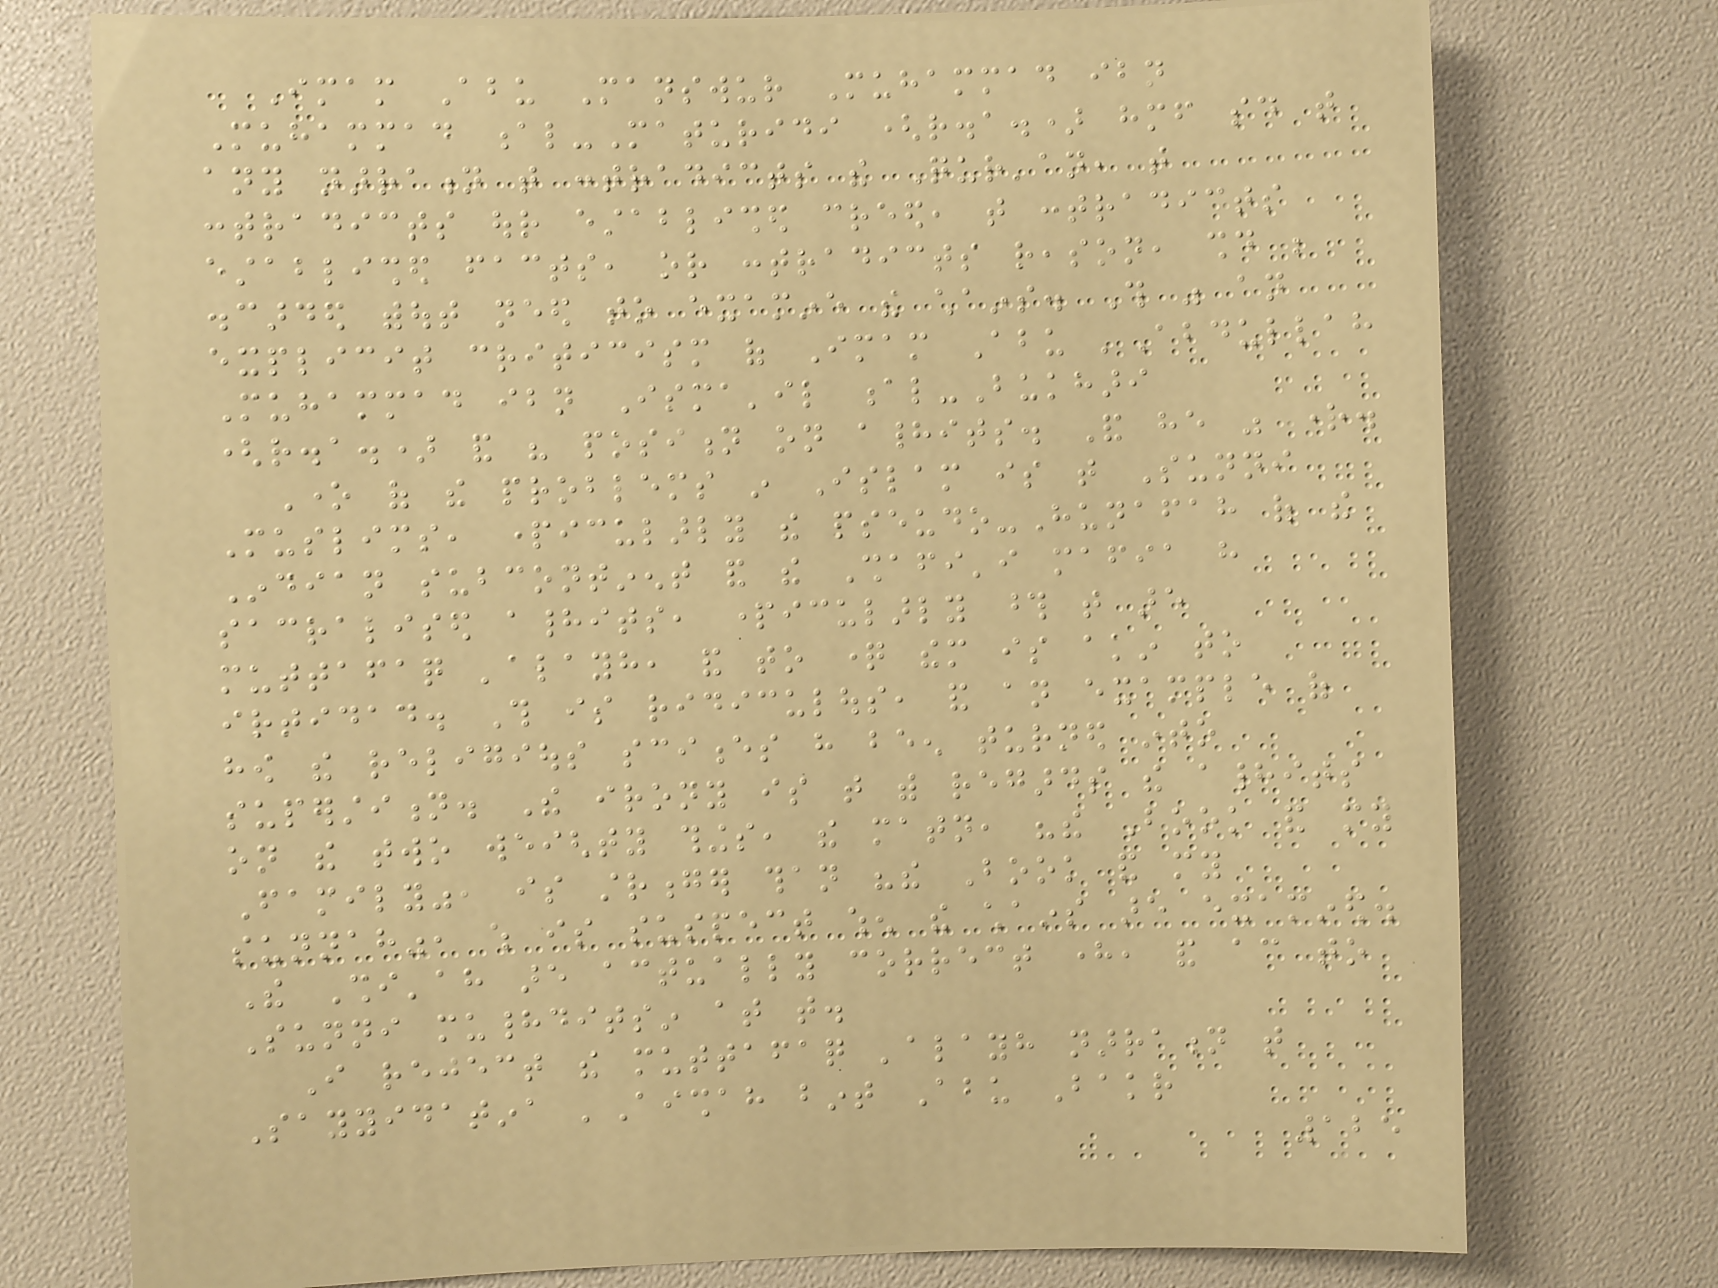Imam Abu Manswur Muhammad ibn
Muhammad al-Maturidi (r.a.) himself said that
any narration that contradicts the Qur'an, that
contradicts our established creed, that contradicts
established facts, or contradicts reason, should be
discarded without need to examine the chains. This was an
explicit criticism of Imam Abu 'Abdullah
Muhammad ibn Isma'il al-Bukhari
(r.a.) and his position on ahadits. And he was right.
One of the problems in Islam is that Sunni
Muslims, particularly the pseudo-Hunafah of the
Indian subcontinent and the Shafi'i mafia have
sacralised ahadits, particularly those that are
muttafaq 'alayh, and to question them is akin to
irtidad. This is ridiculous, and an example of
how the religious sciences have been turned into
superstition. The irony is that with regards the ahadits
on the two weighty things, the matn, "the Book and my
Family", is stronger than "the Book and my
sunnah", which is suspect when the chains are examined.
The Shi'ah are actually correct here, and according to
Sunni muhadditsin at that.
I reject the muttafaq 'alayh narration that
Sayyidatina 'Aishah bint Abu Bakr
125
